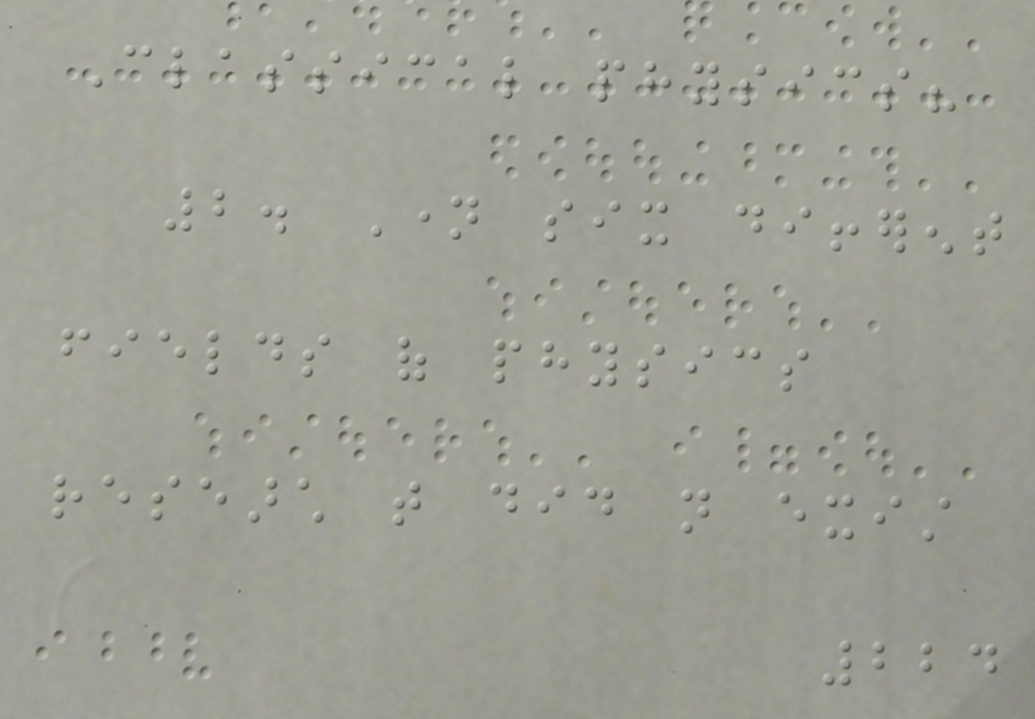Classical physics?
2. Name six different
fields of physics
research that did not exist
224
